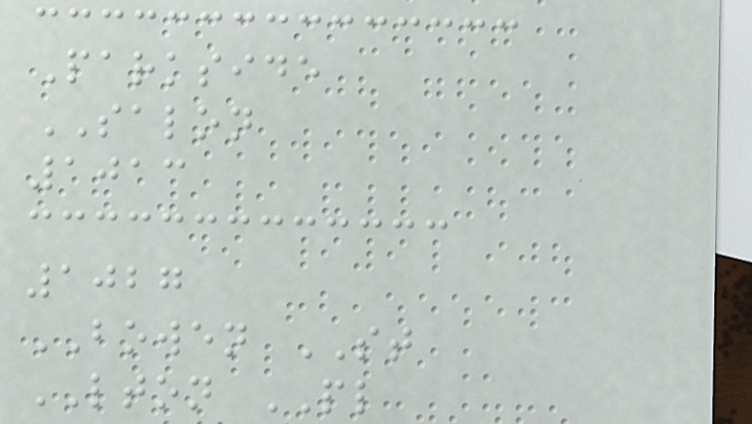Parkside
SALON
1013
1027
BOWEN ST
LTON PL
